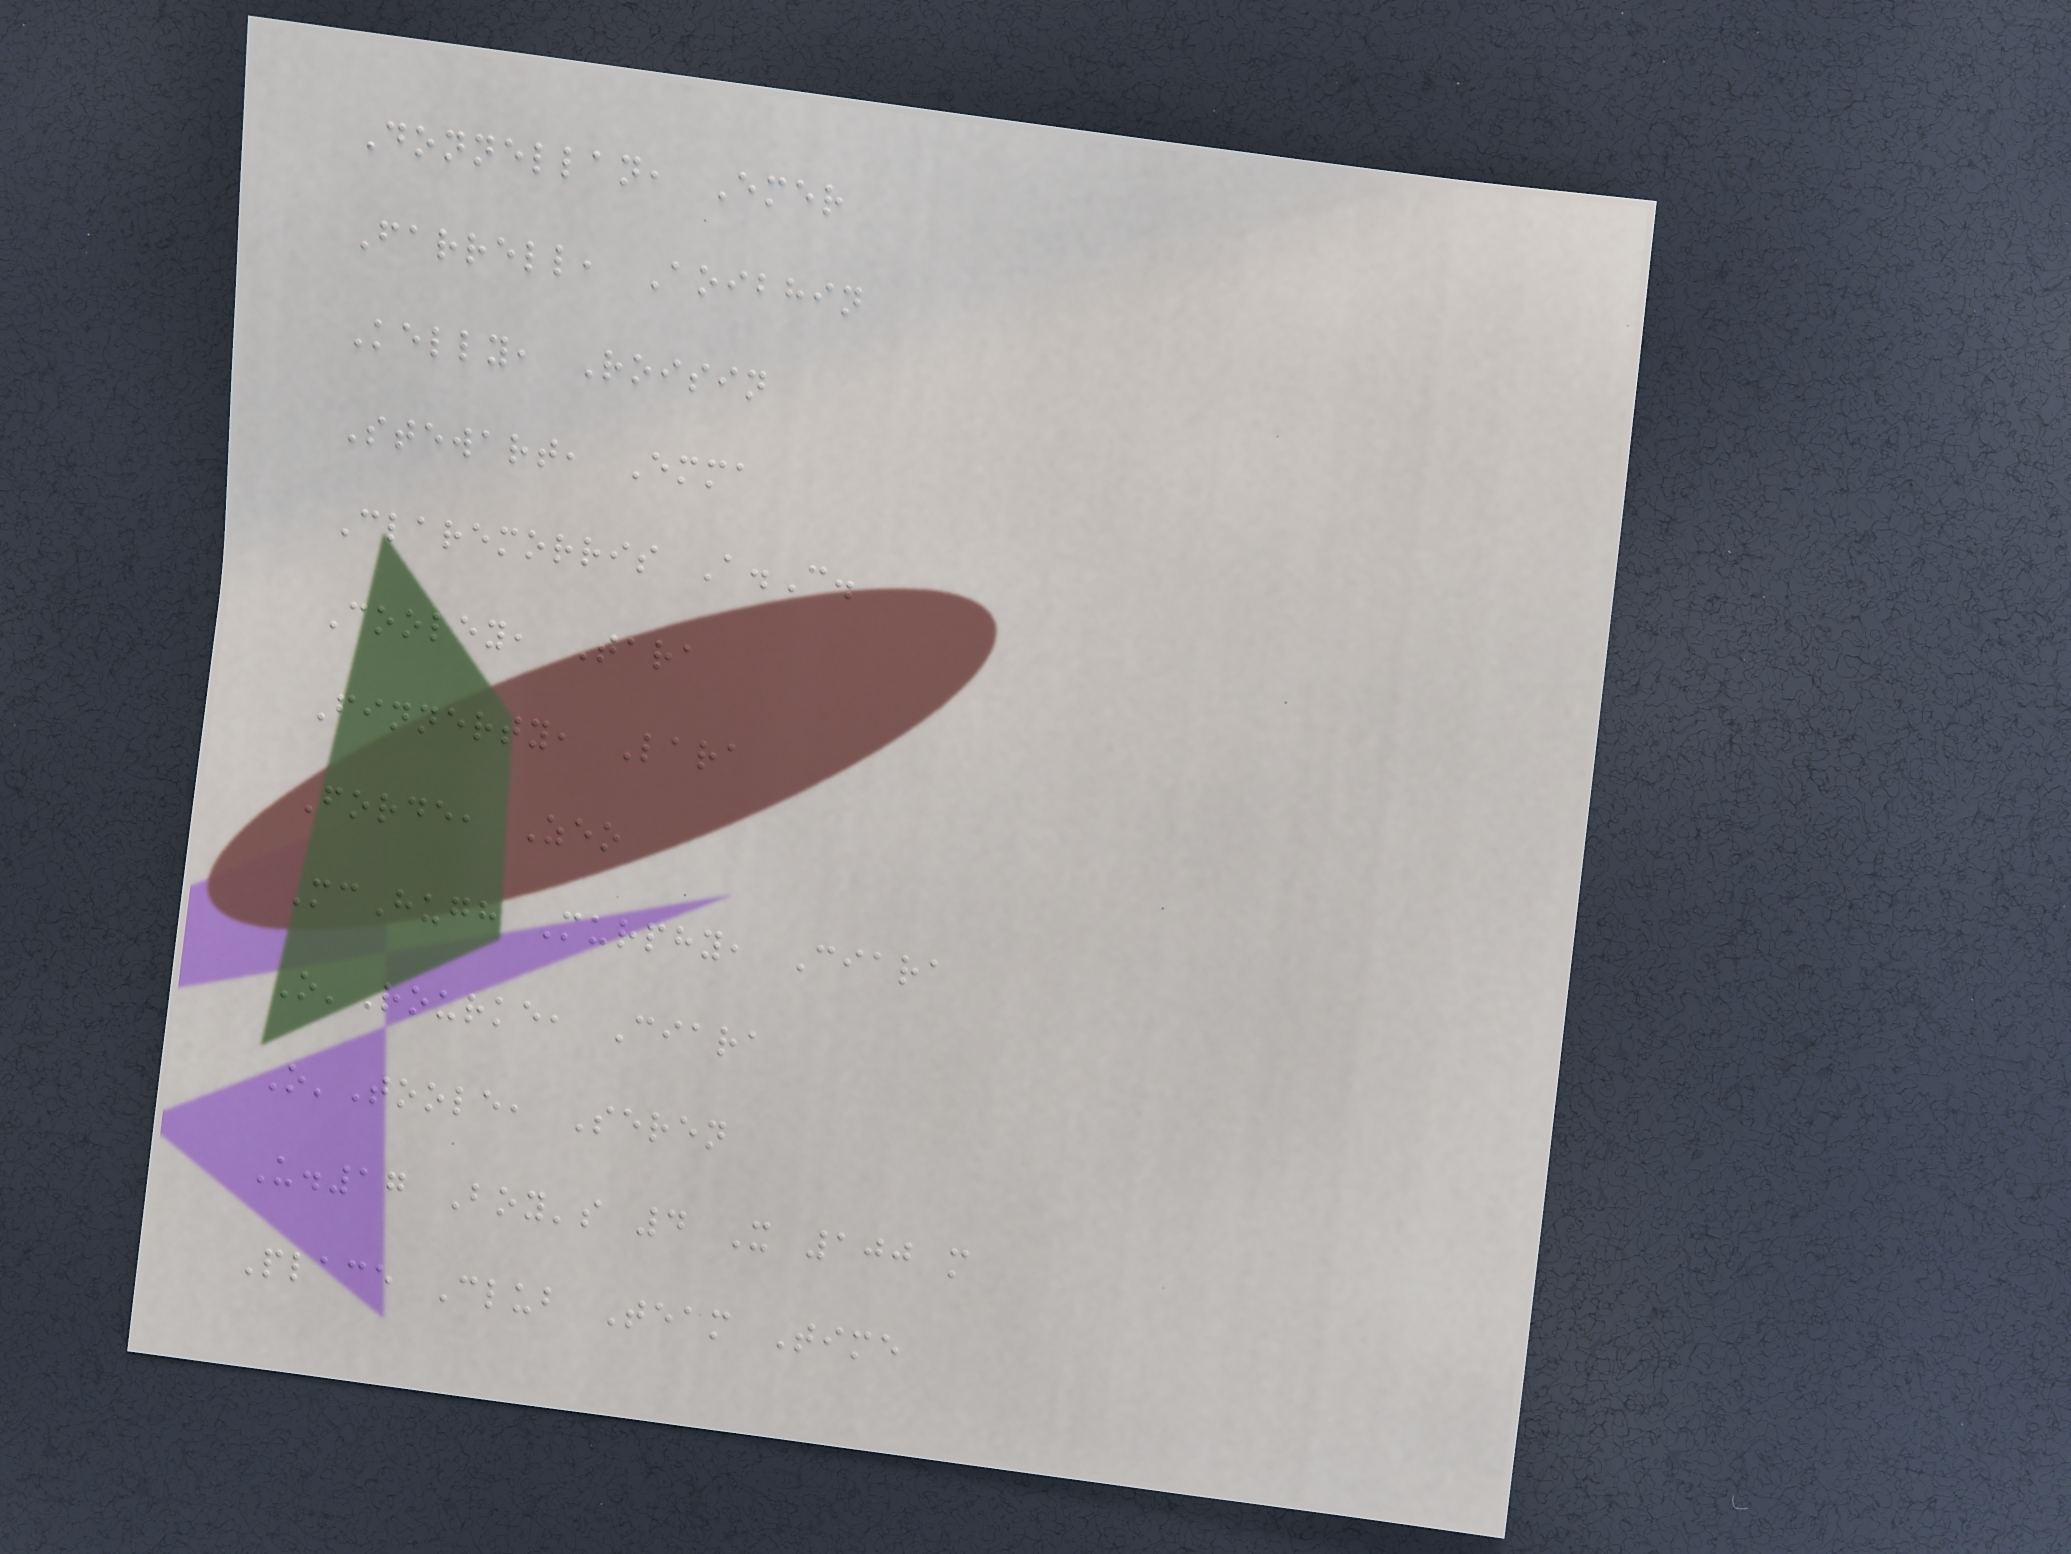Donnellan, Emer
Farrell, Aoibhin
Kelly, Roisin
Stewart, Emma
Claremorris A.C.
Cooley, Tara
Finnerty, Lara
Forde, Zeo
McHugh Murphy, Ciara
O'Rourke, Ciara
O'Toole, Seren
U.17 Boy's 4 X 100 m
Place Club Team Time
